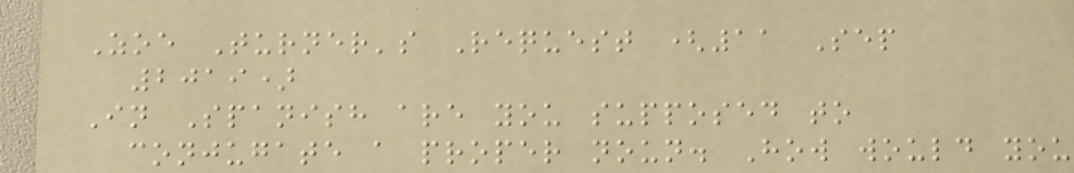Zoe Turner's Request (11 Sep
2019)
In Spanish are you supposed to
conjugate a proper noun. How would you
